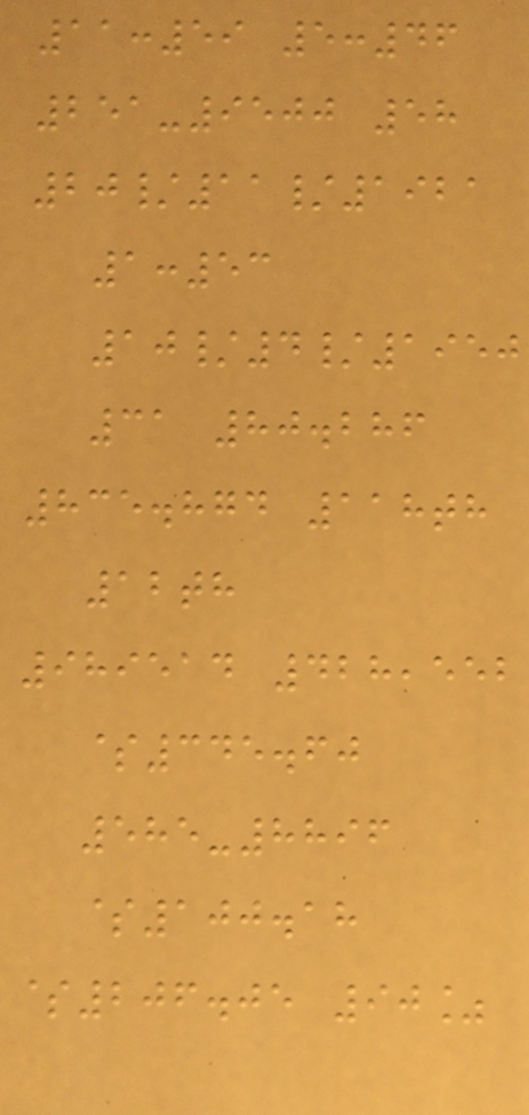11:59 5:46
251-9500 58
20/11/1921
1:53
10/4/1950
31 80.286
835.874 118th
12th
989514 428,552
$345.60
585-8896
$100.18
$206.05 90%
